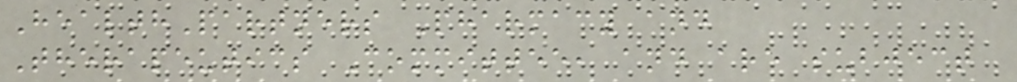HealthPartners Pharmacy and
Therapeutics Committee, and are subject
